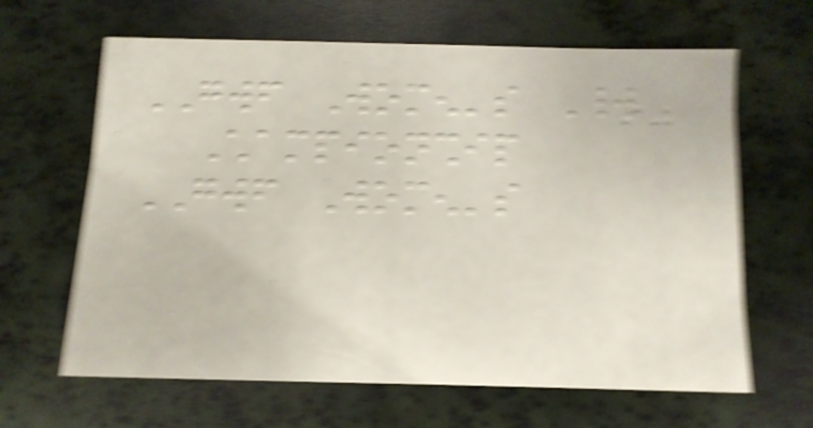GWF Women's World
Championship
GWF Women's
